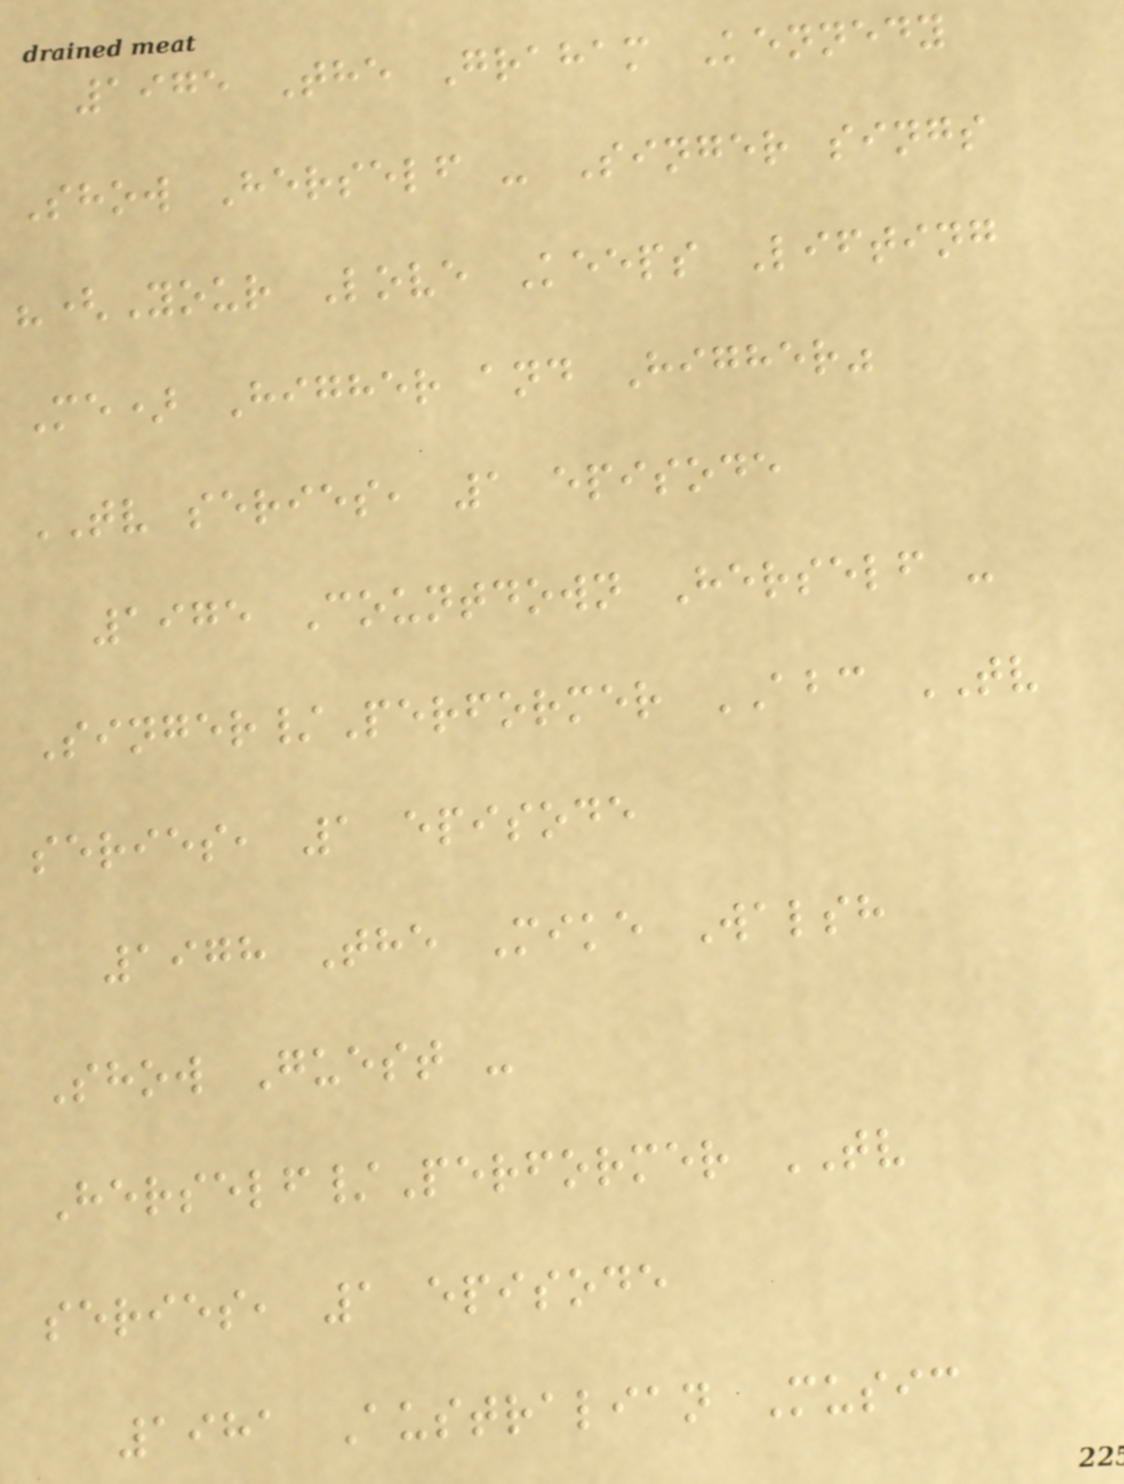1975 The Graham Kennedy
Show Herself - Singer sings
"(Your Love Keeps Lifting
Me) Higher and Higher"
TV series, 1 episode
1975 Countdown Herself -
Singer/Performer ABC TV
series, 1 episode
1978 The Mike Walsh
Show Guest -
Herself/Performer TV
series, 1 episode
1981 Australian Music
